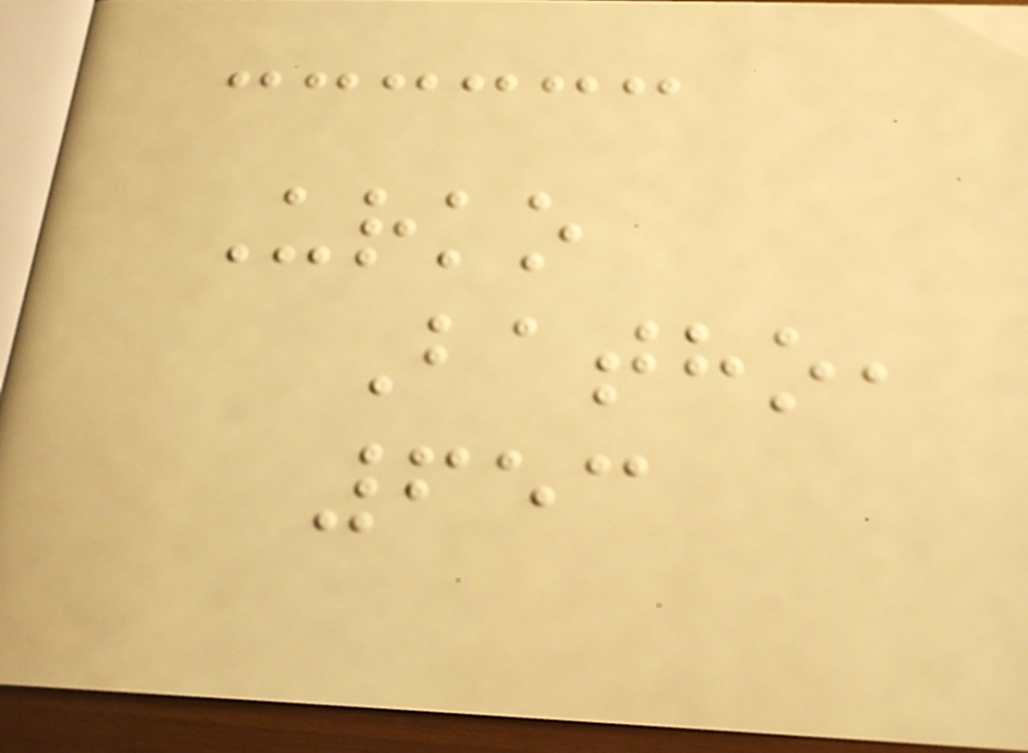Urko
Batho,
653
